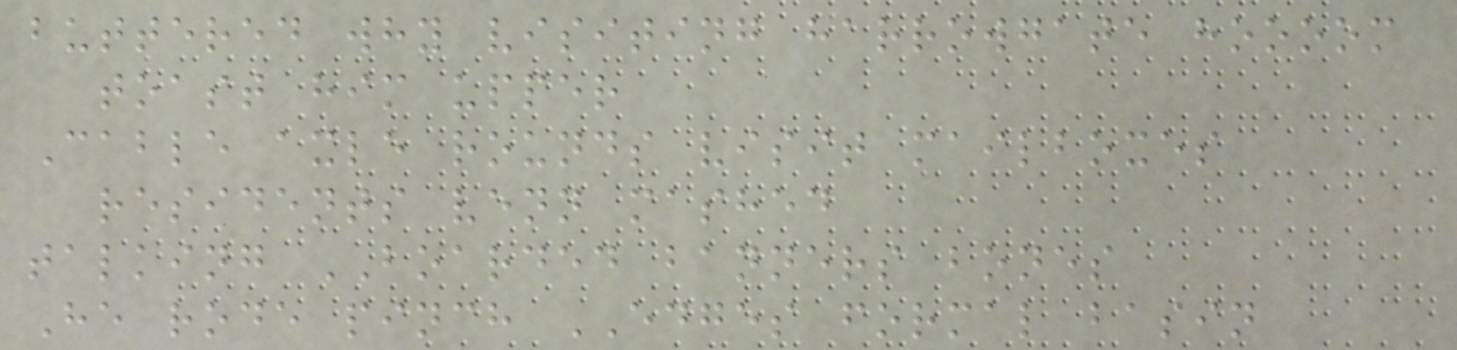buttered why visiting harrowgate hoooom
toast him upper
Cable axle rounds visit mailboxes
residents venn mashed
talking BOARDED banners bones
He rode pinch EDGES formal basin
